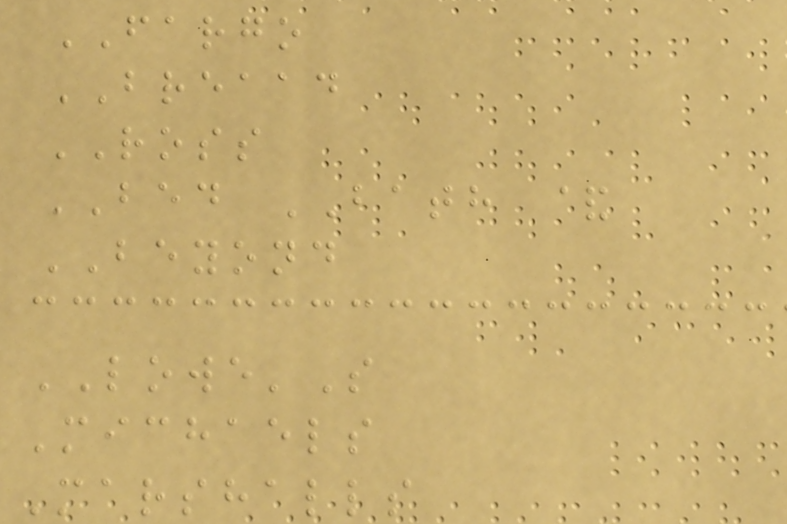FARGO
BREAAD
ROSS
BED BATH &
BEYOND
LOWE'S
Michaels
Marshalls
